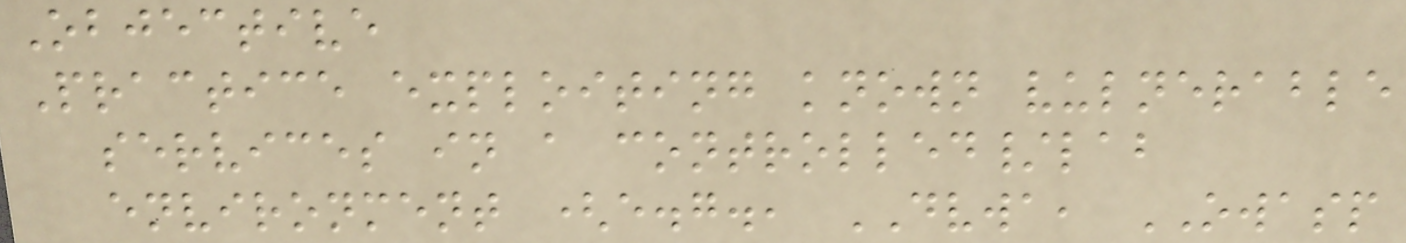Objective
Practice exploiting known vulnerable
services in a controlled/lab
environment (e.g., DVWA, OWASP
